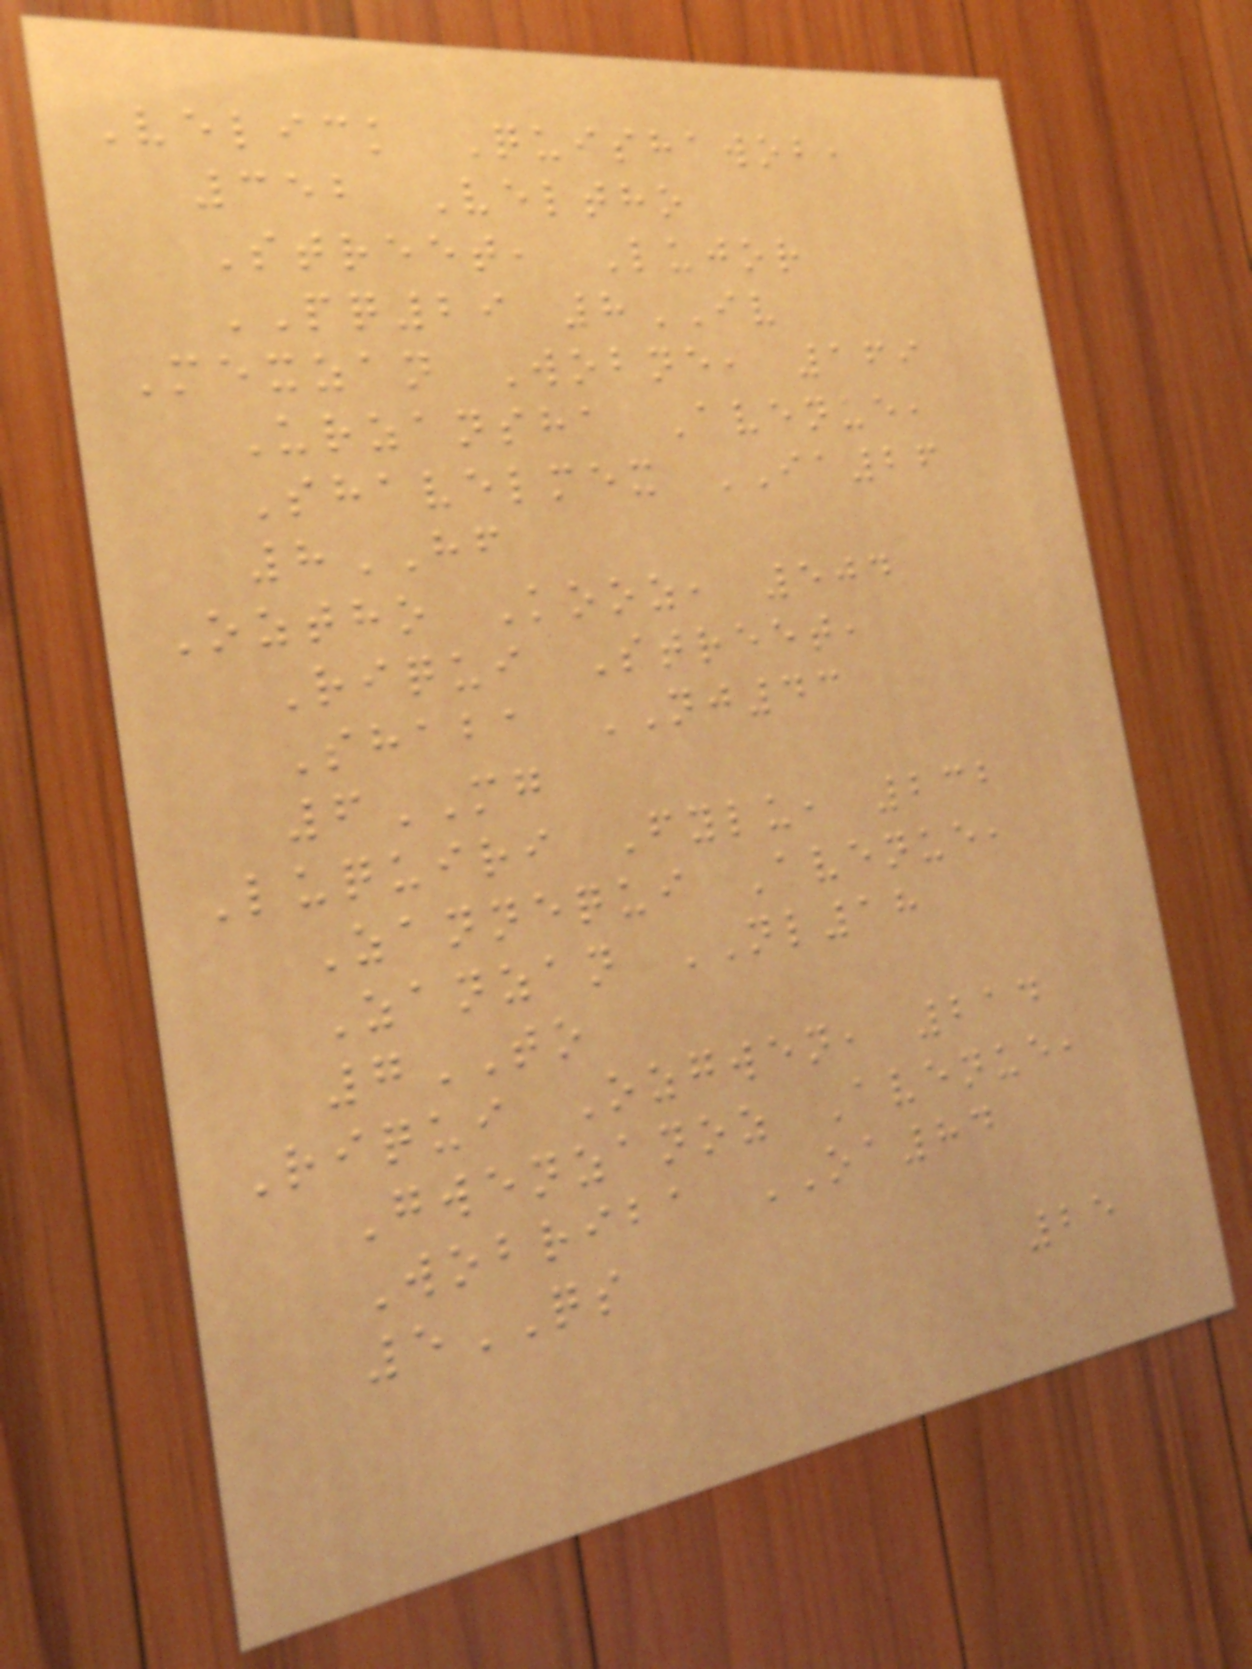Velick Quishawob,
352 Veltho
Street, Lujor
PQ29 8IV
Mexzan Wobne, 169
Urzansha Avenue,
Shavelmex IA26
8HF
Oztho Kooz, 504
Riqui Street,
Shaba NJ43
6MG
Luquiri Fylu, 232
Zannequi Avenue,
Zanzan NL18
7TO
Riqui Ozgwen, 214
Gwenzanoz Avenue,
Wobriba OA84
5QS
25
